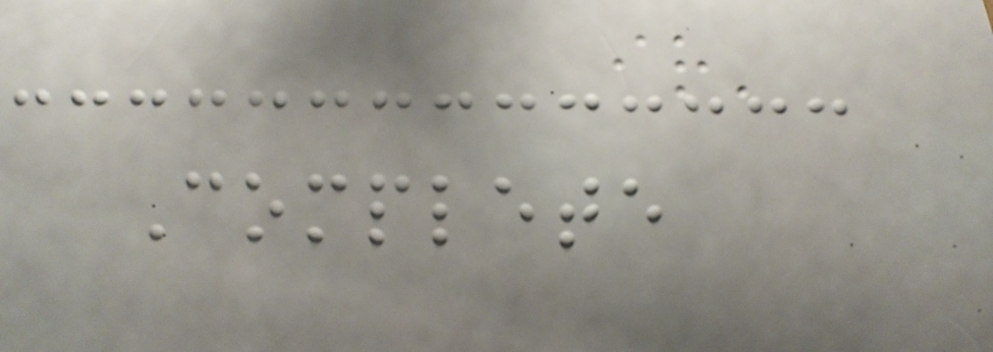Complete
